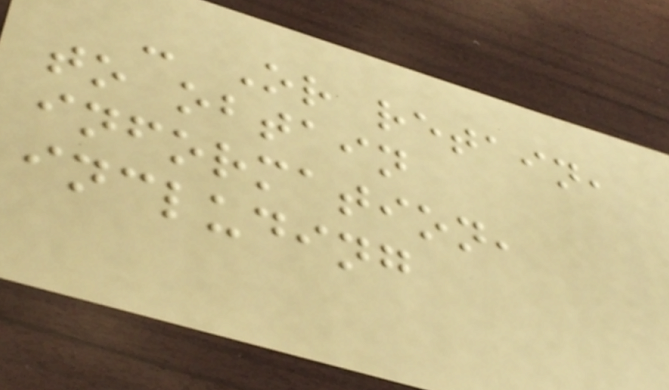- Or retain,
to obtain
information,
including
